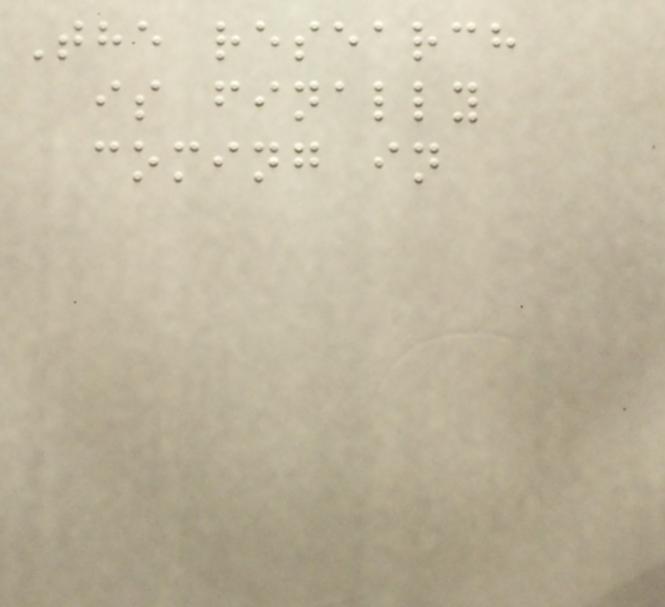The research
is finally
coming in
